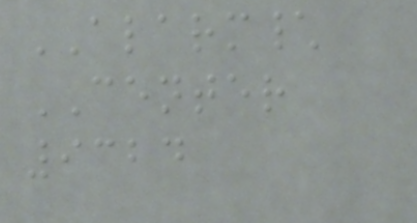ALARM\
CENTER
9324
